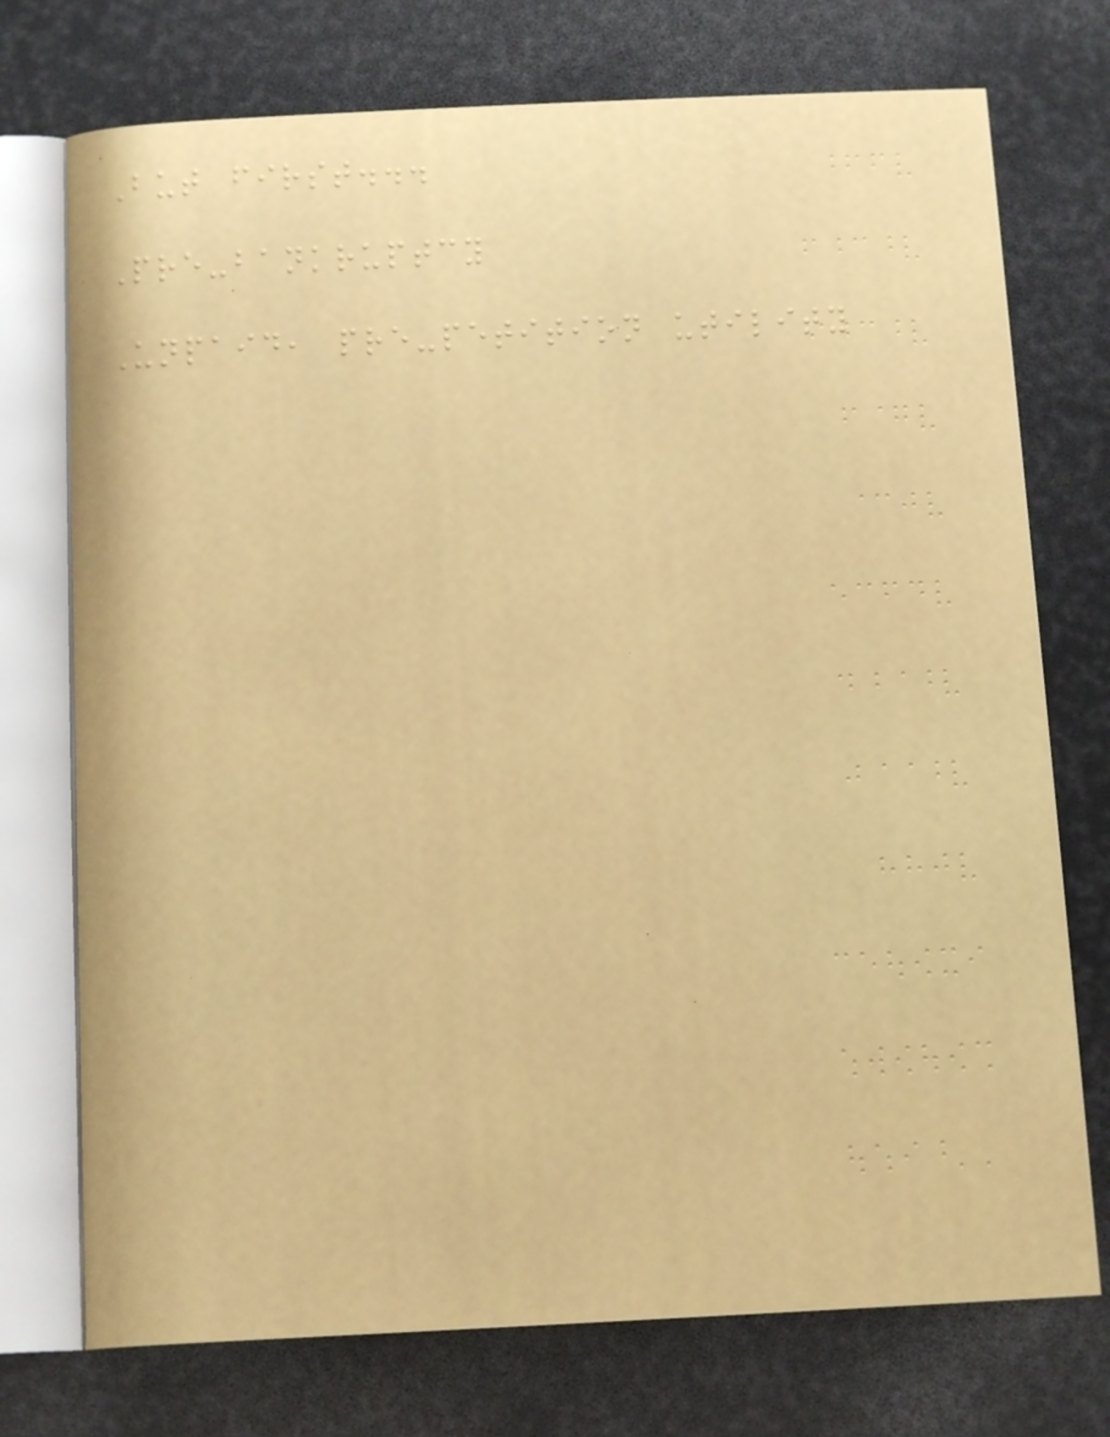But first...
Pre-bankruptcy
Unpaid, pre-petition utility
